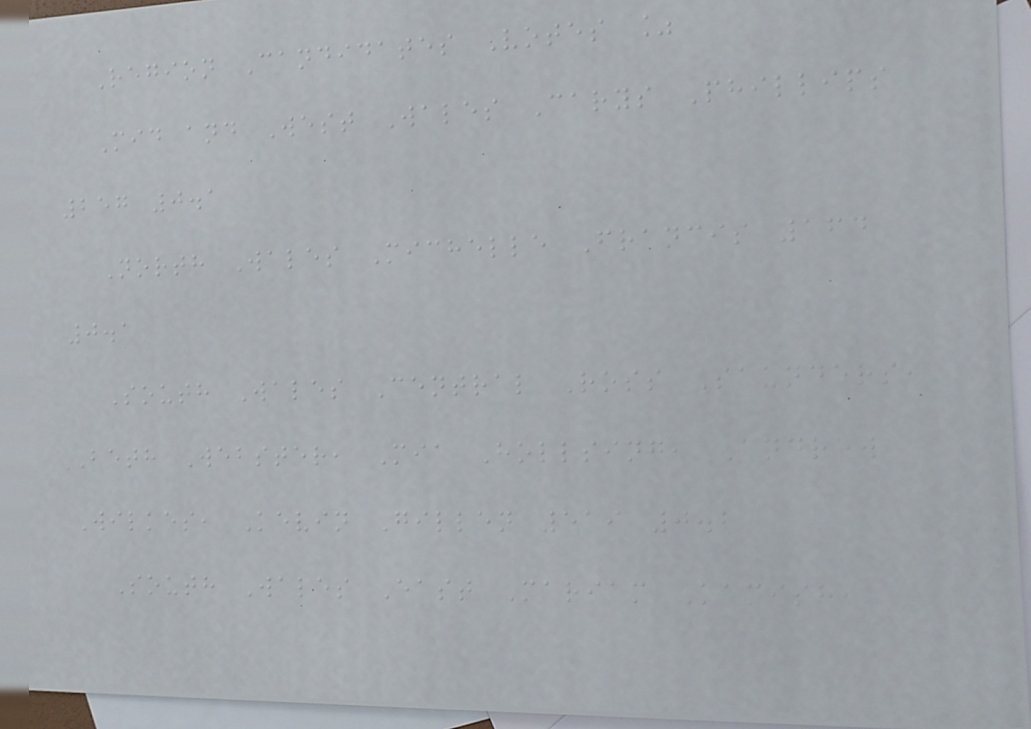Region Candidates Votes %
Mid and West Wales Carys Phillips
257 0.1
North Wales Michelle Francis 164
0.1
South Wales Central Ross Saunders,
Beth Webster, Mia Hollsing, Andrew
Wilkes, Kevin Gillen 519 0.2
South Wales East Mariam Kamish,
